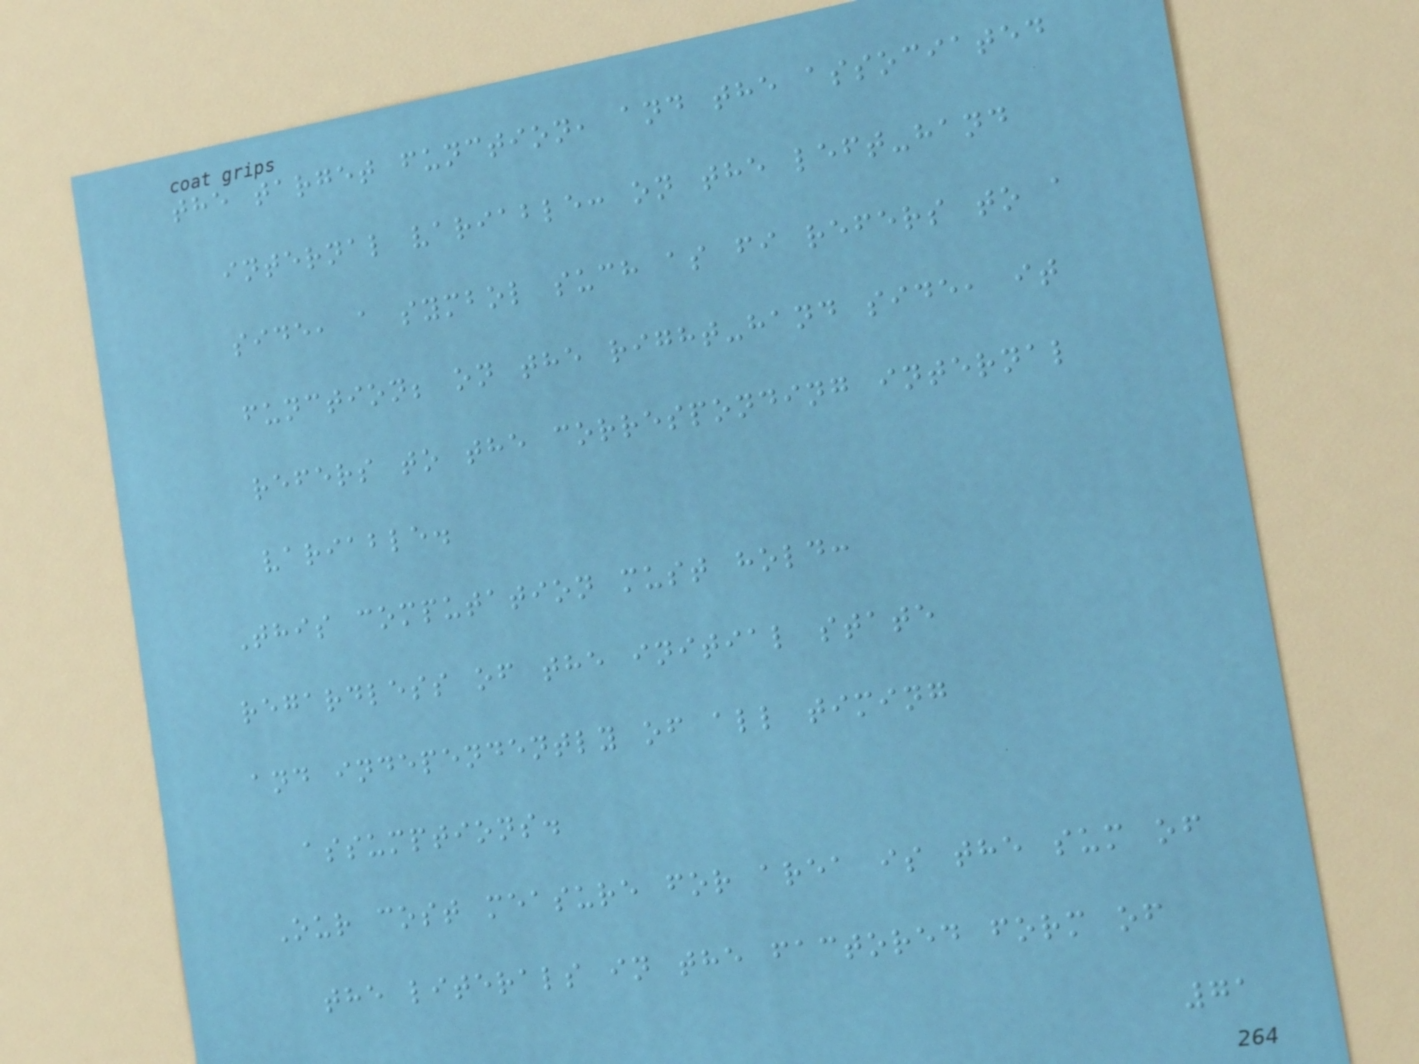the target function, and the associated
internal variable: on the left-hand
side, a symbol such as fi refers to a
function; on the right-hand side, it
refers to the corresponding internal
variable.
This computation must hold:
regardless of the initial state
and independently of all timing
assumptions.
Our cost measure for area is the sum of
the literals in the factored form of
71
